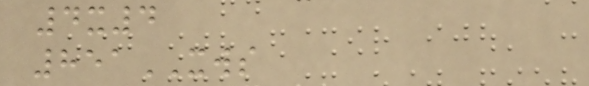4x4
851XWS
